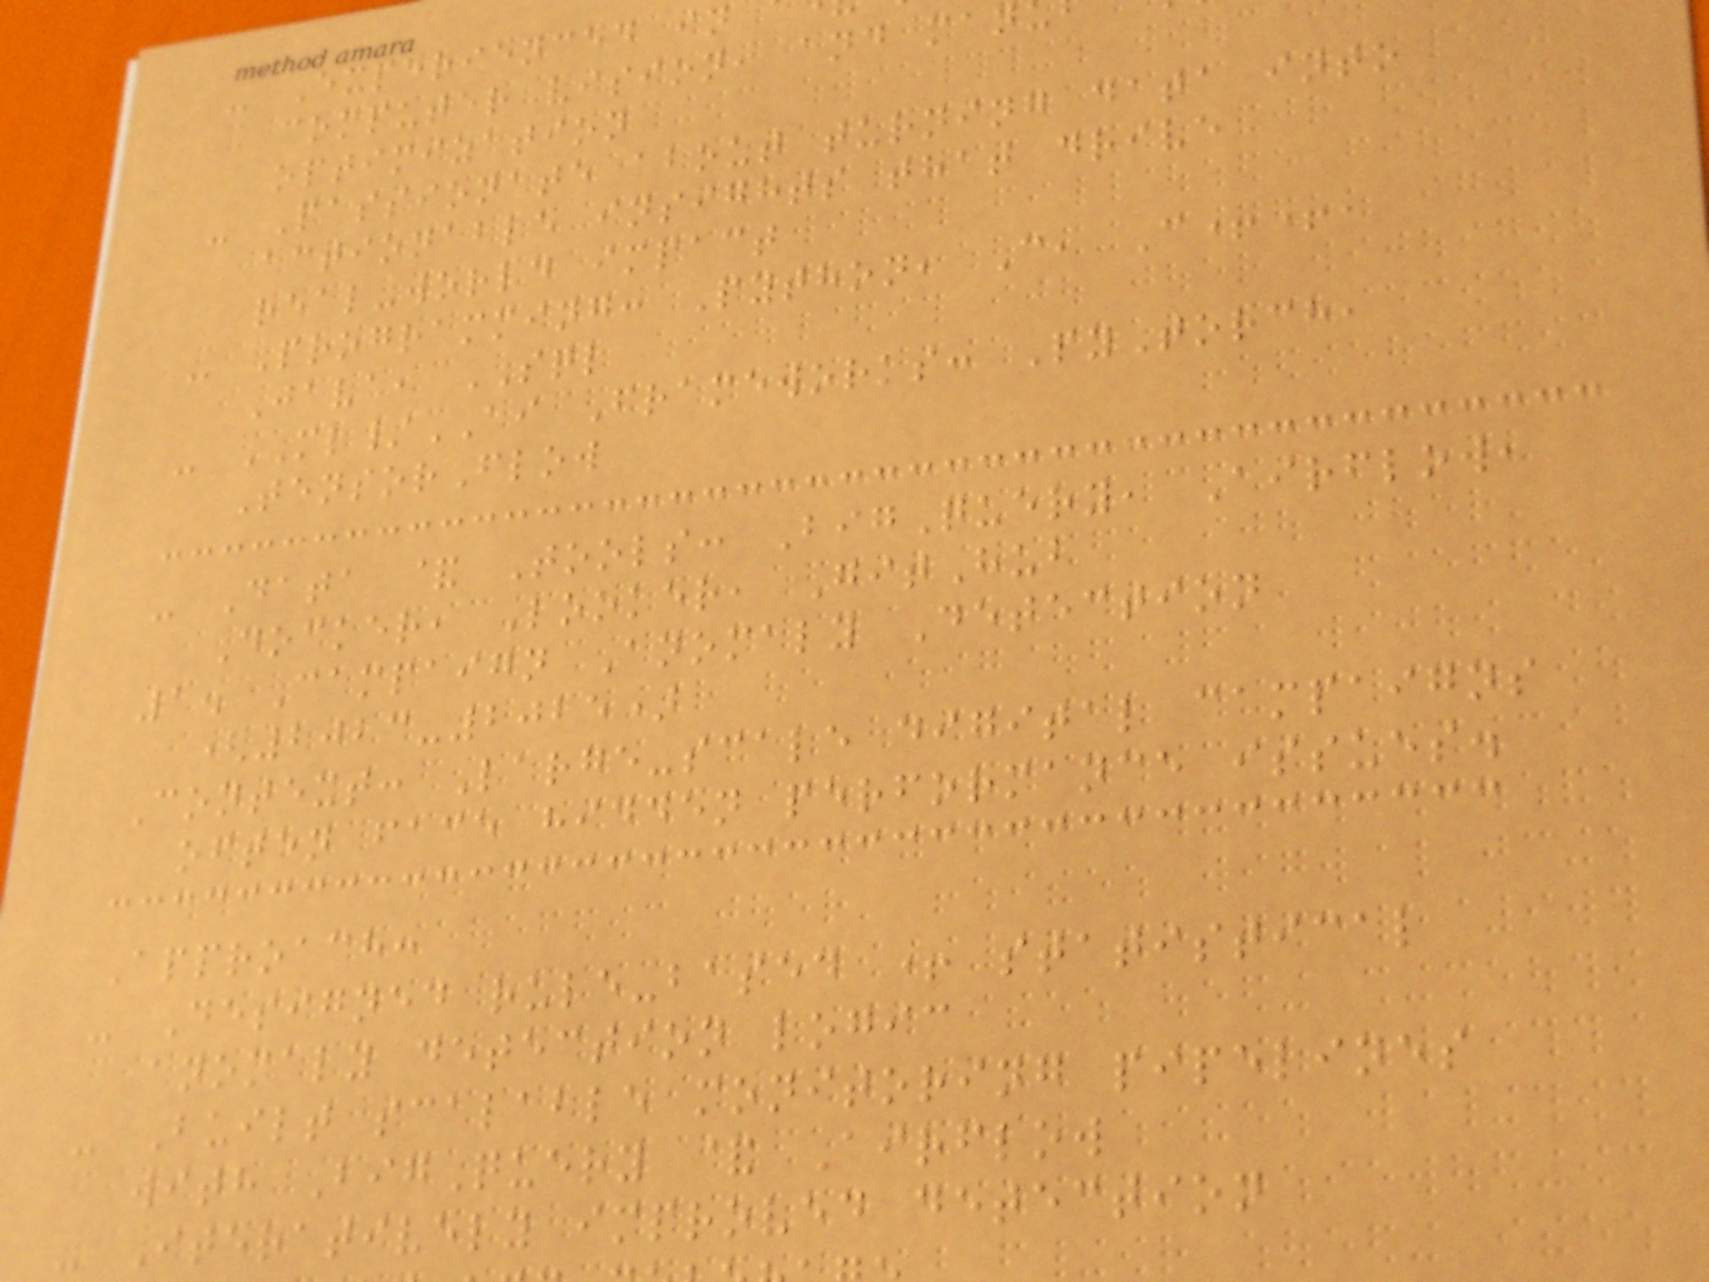- Experienced in
computer vision, and man
optimization
- Passionate about turning data into
actionable insights that drive
real-world impact
- Programming: Python, C, C++,
Java, SQL
- ML/AI Frameworks: PyTorch,
TensorFlow
- Data & Tools: BigQuery, Airflow,
Docker, Looker, GitHub
1. Campaign Anomaly Detection
(2023-2025)
Context: Large-scale digital campaigns
often face hidden performance issues.
Approach:
- Designed rule-based + statistical
anomaly detection logic
- Built scalable monitoring pipelines
with BigQuery & Airflow
- Iteratively improved detection
